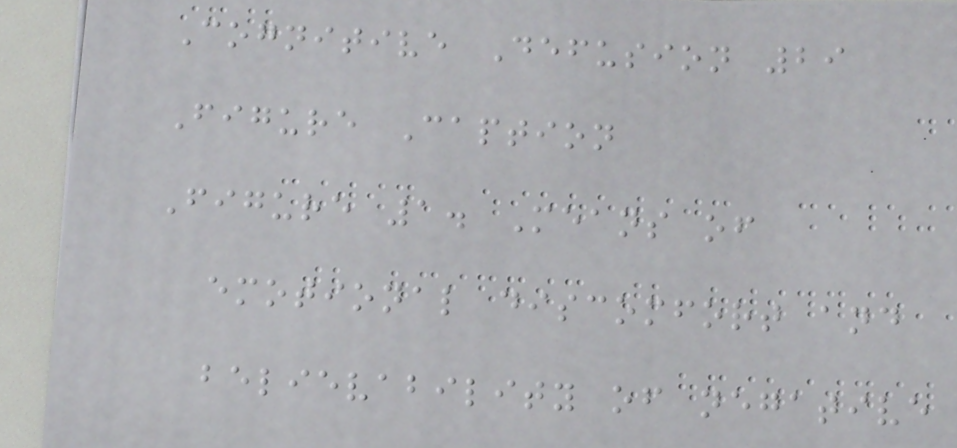Cognitive Defusion 29
Figure Caption
Figure 1. Means of
emotional discomfort and
believability of negative
